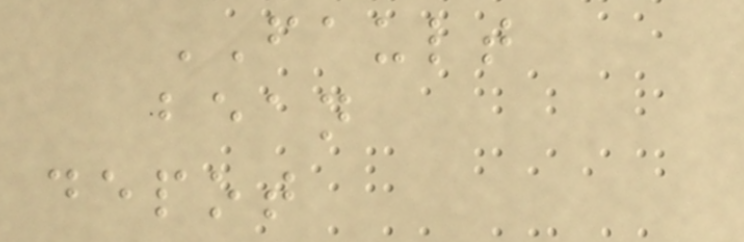FAULT
bean
depot
